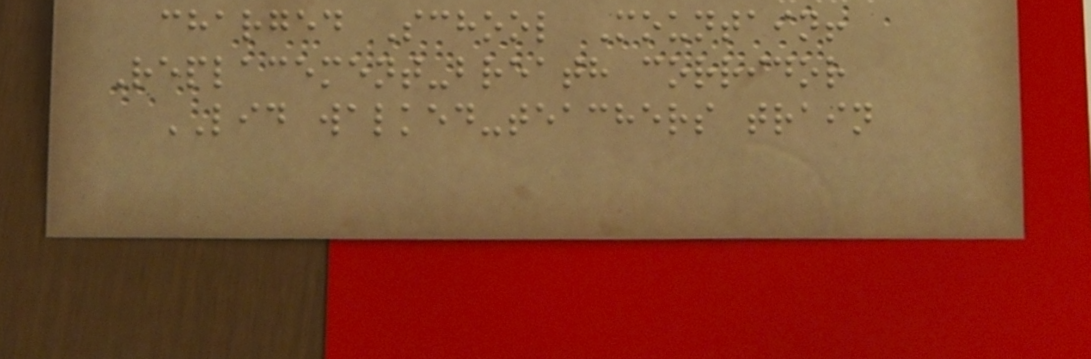charged School Mountain!
Replacement-breath corridor
LID walked-teachers train
